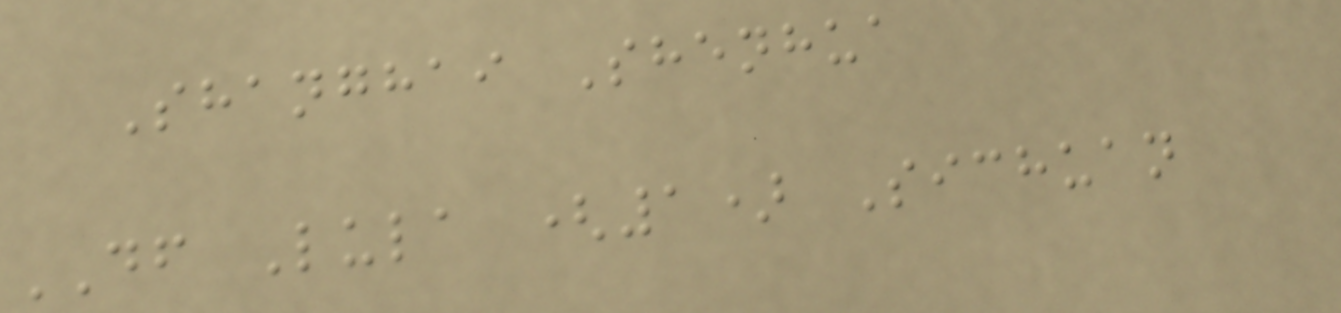Shanghai Shenhua
DF Lula (1) Sichuan
